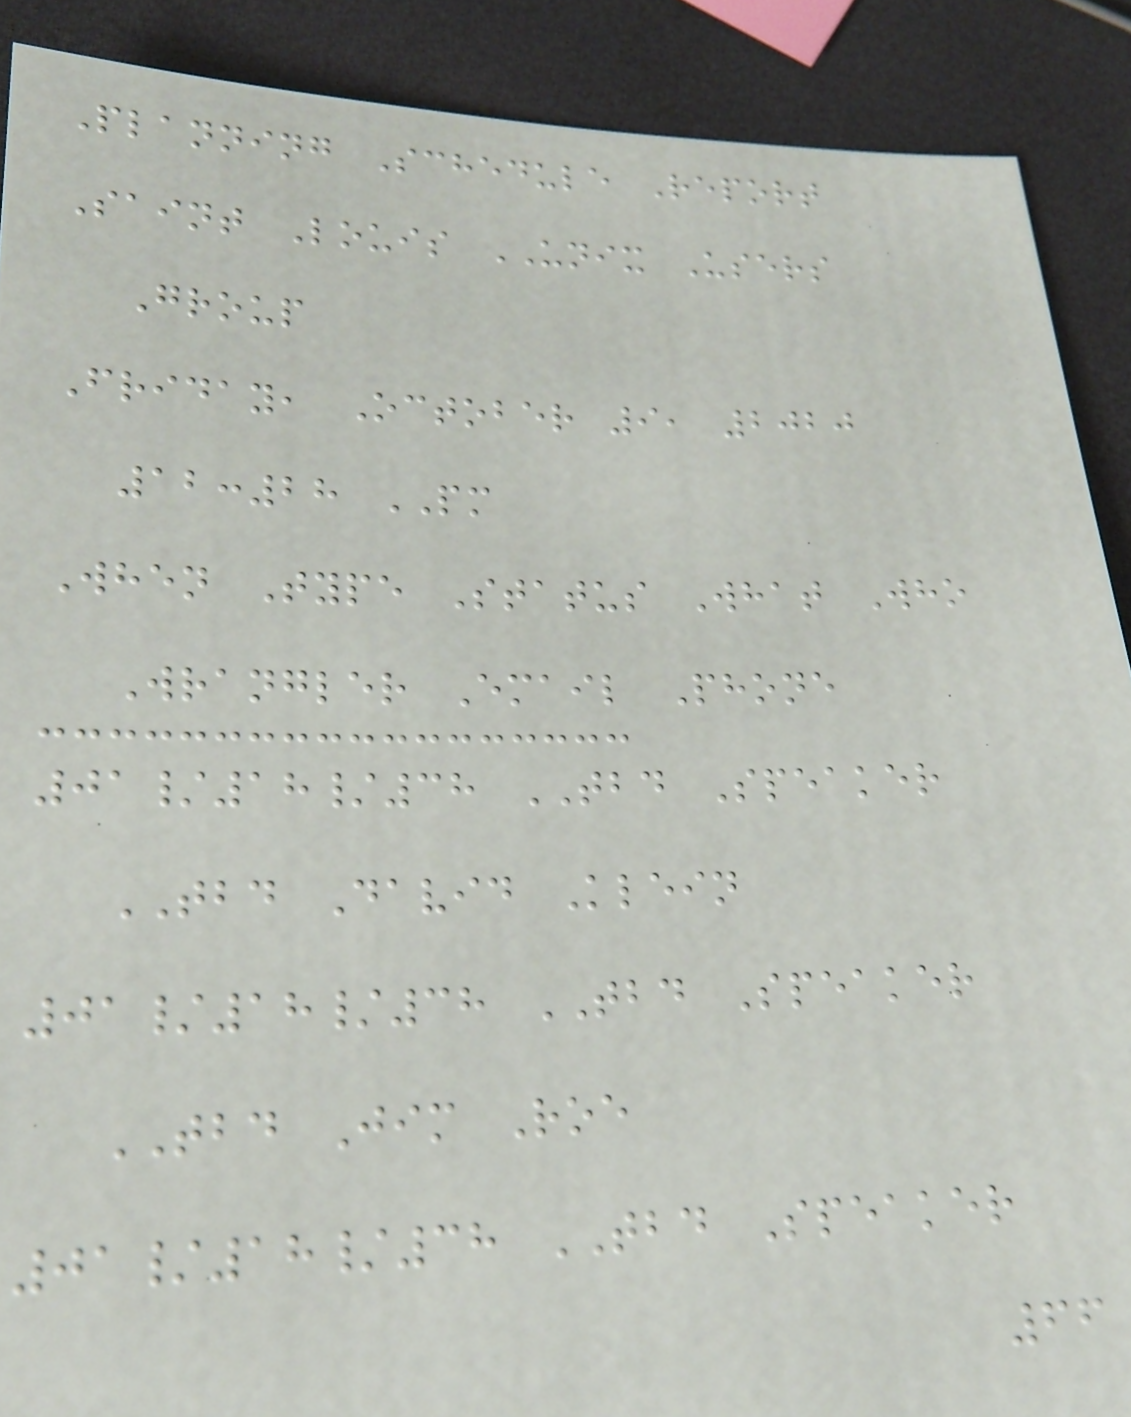Planning Schedule Report
Saint Louis UNIX Users
Group
Friday, October 9, 2020
12:28 PM
When Type Status What Who
Wrangler Email Phone
01/18/38 TBD Speaker
TBD David Klein
01/18/38 TBD Speaker
TBD Jim Roe
01/18/38 TBD Speaker
66
